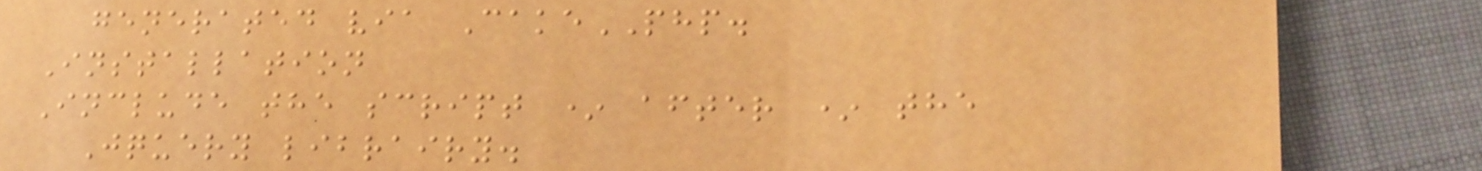generated via CakePHP.
Installation
Include the script * after * the
Jquery librairy.
